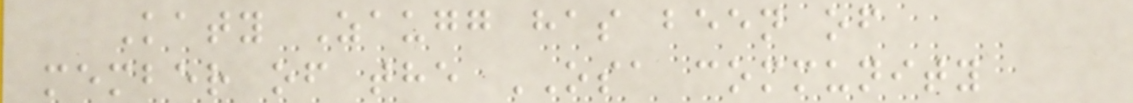Katy Zaugg has been of
member of the OSA community
